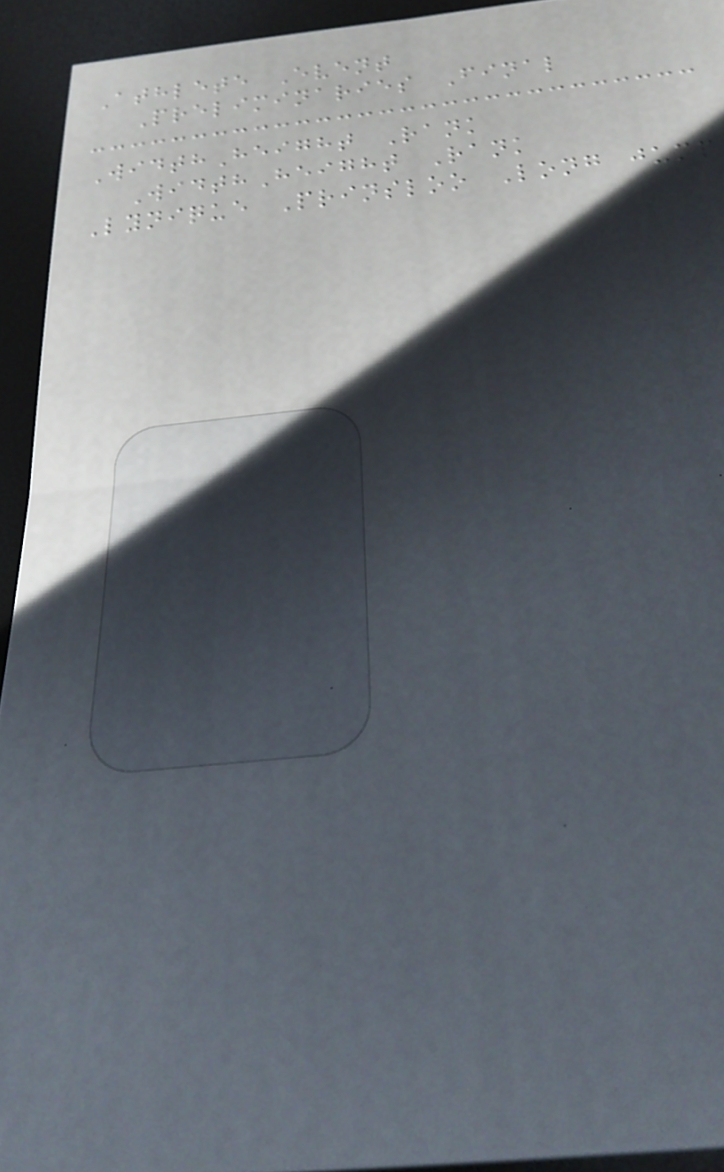Athlete Event
Preliminaries Final
WidthHeight Rank
WidthHeight Rank
Lynique Prinsloo Long jump
